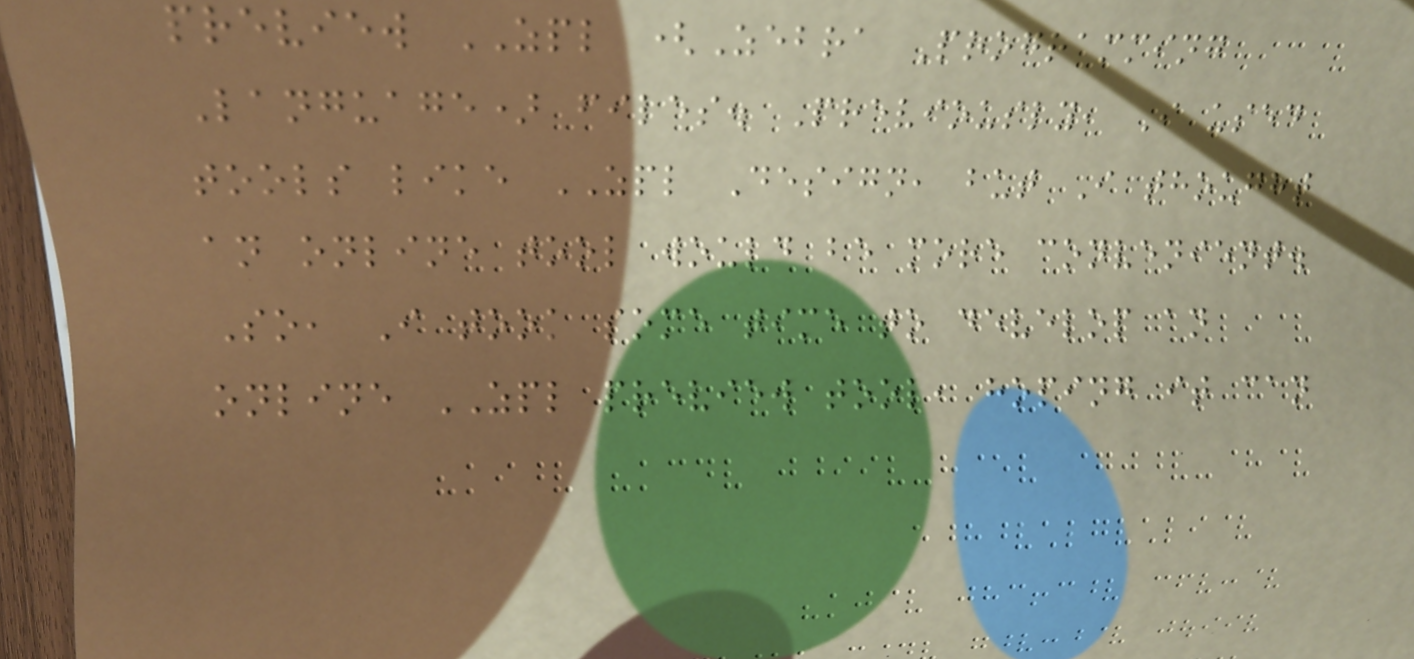preview ZPL (Zebra Programming
Language) files. Previously, I used
tools like ZPL Design, but I thought
an online tool would be more convenient.
So, I took some time to develop an
online ZPL preview tool, hoping it can
